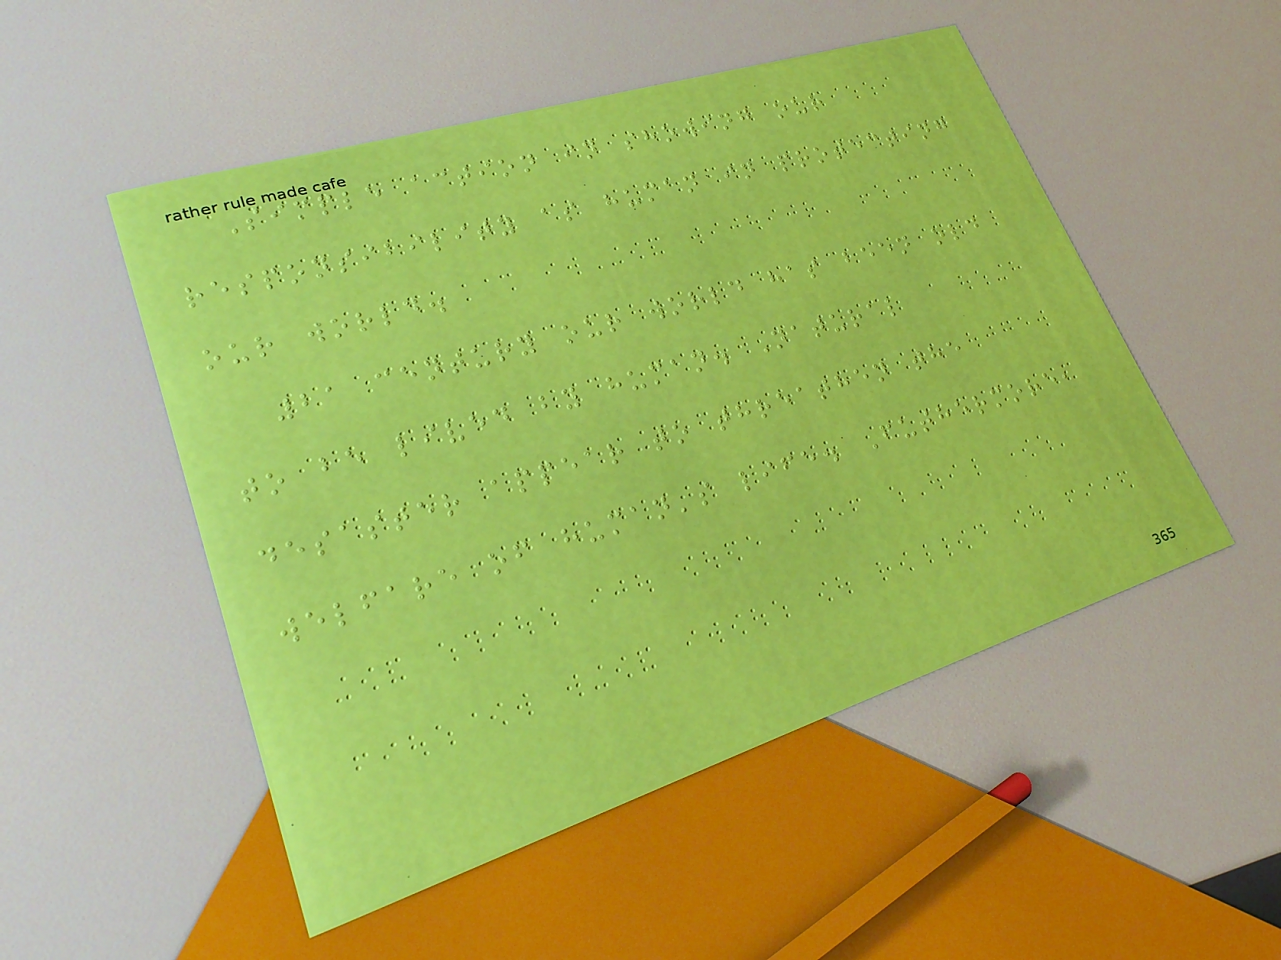Simple action in showing our
responsibility as human in protecting
our world.
21 century our world has been old
to be lived by human. Natural
desaster appear to threathen the
welfare of human's life. Futhermore,
